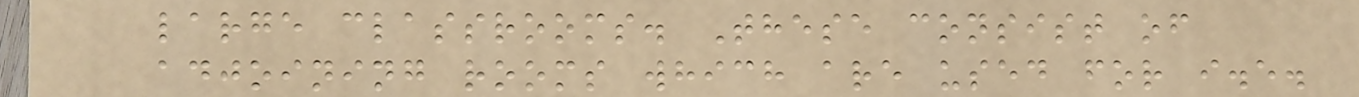large classrooms. These consist of
adjoining rooms which are used for i.e.
